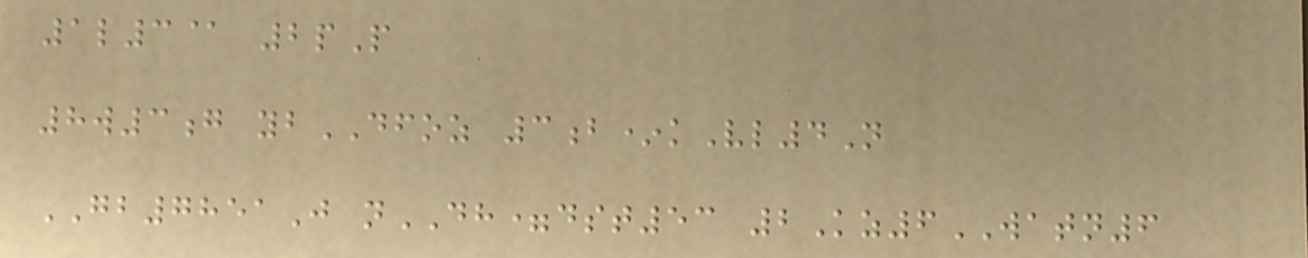1l3@ 2pP
8w3g ybDFOZ 3b*kVl4N
GB7851J nDH=dst53 2Kz6WATN6
